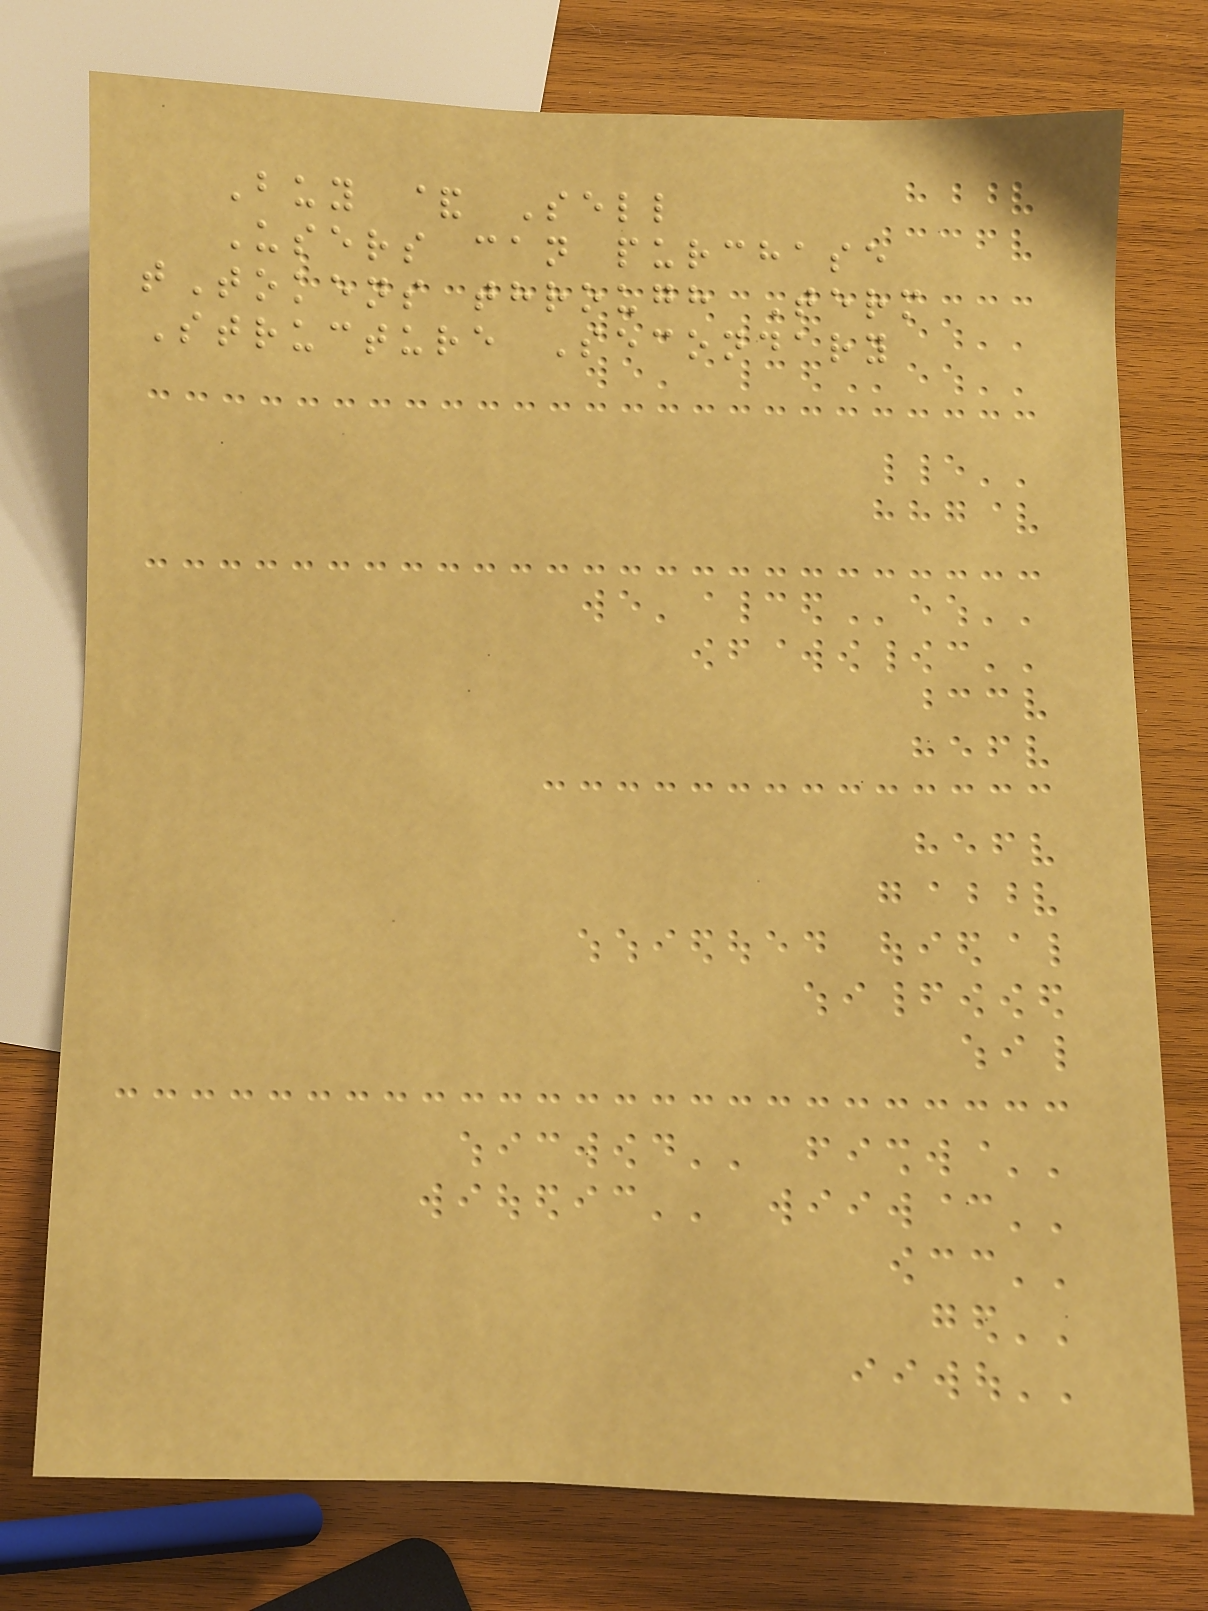Buy & Sell
Users can purchase
tTokens through Term
Structure Secondary
